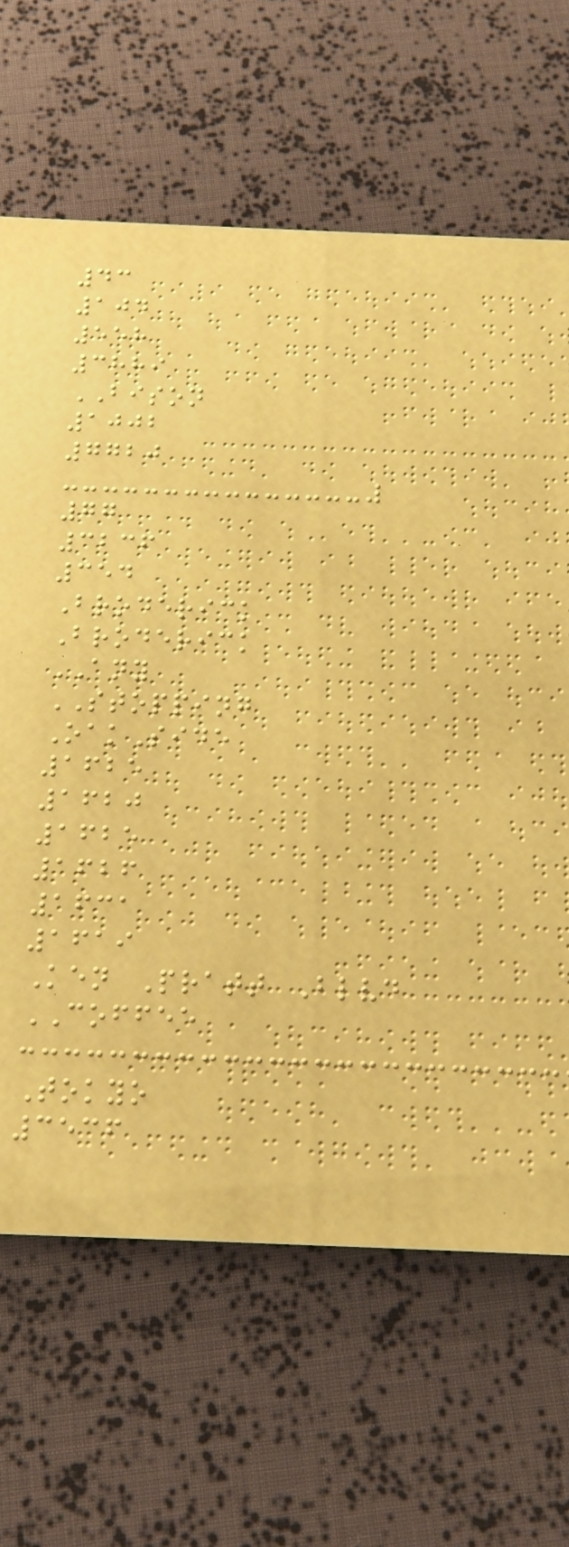43
104
558
3889
BISON
1002
7720
77
3236
354
Broderick
Broderick
ANY
STOPPING
OakSide
1625
1620
1625
1626
1631
1619
Ken Pratt Blvd
COFFEE
Tokyo
3536
